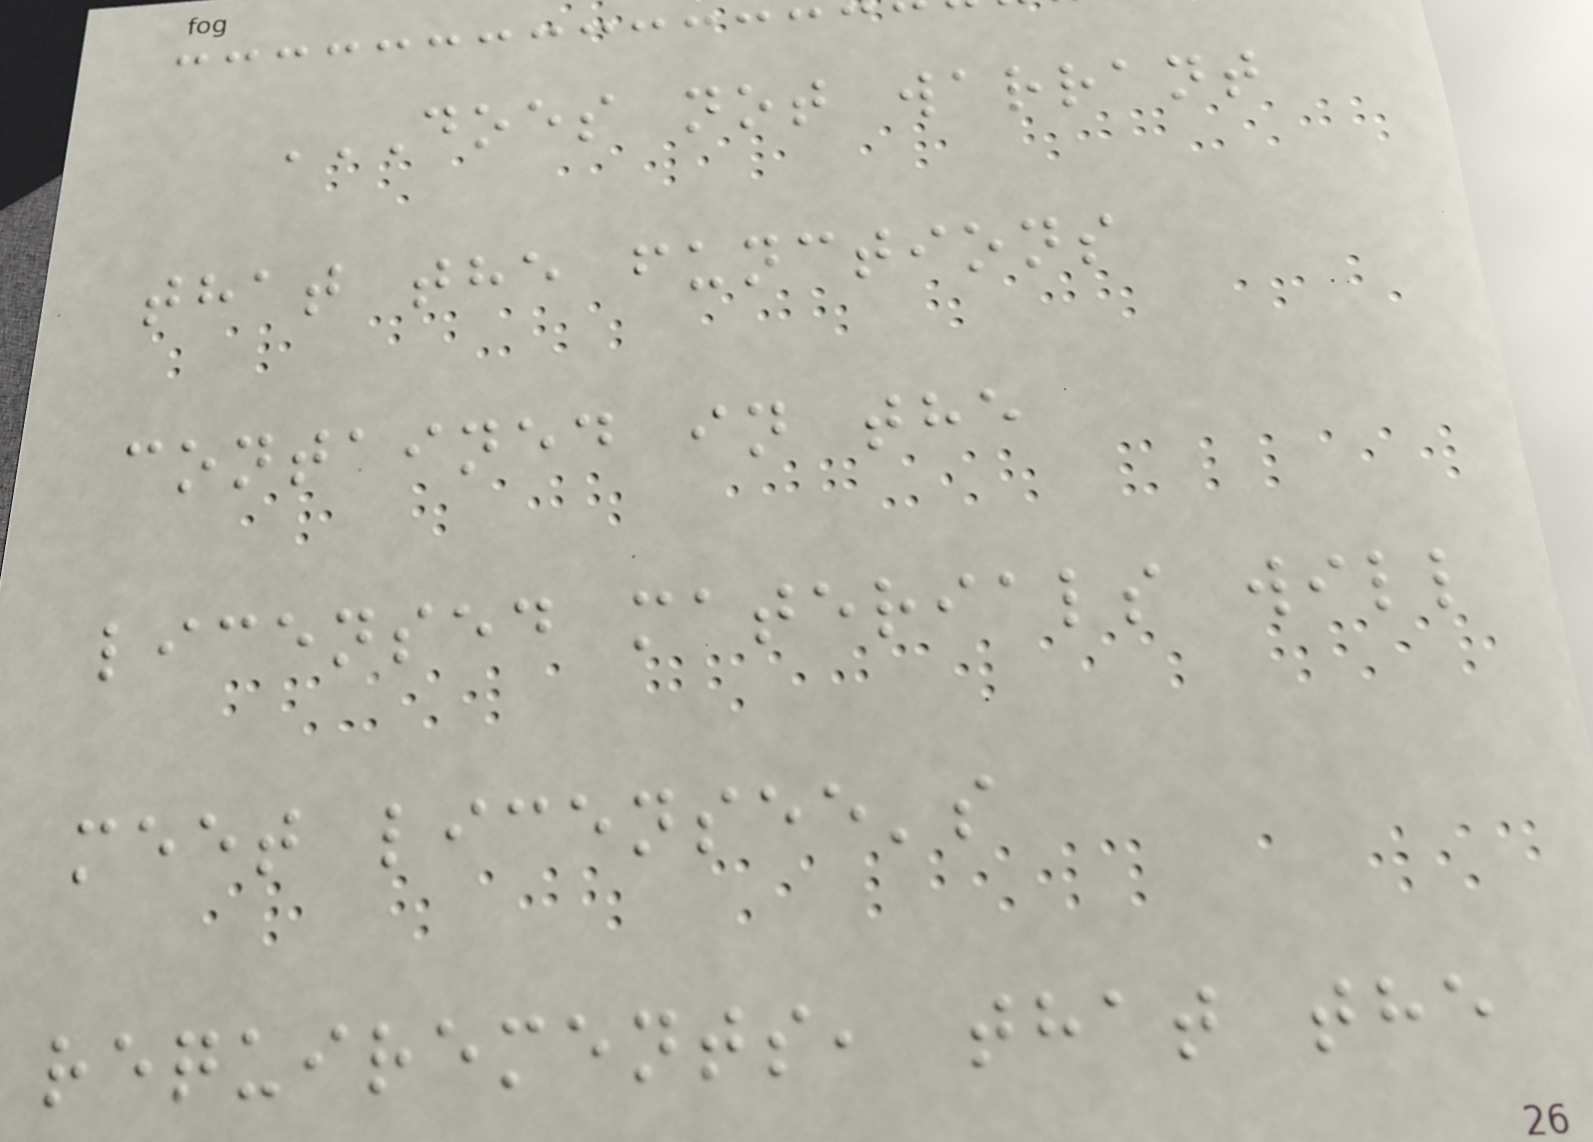DOES NOT WARRANT
THAT THE FUNCTIONS
CONTAINED IN THE
LICENSED MATERIALS WILL
MEET LICENSEE'S
REQUIREMENTS, THAT THE
